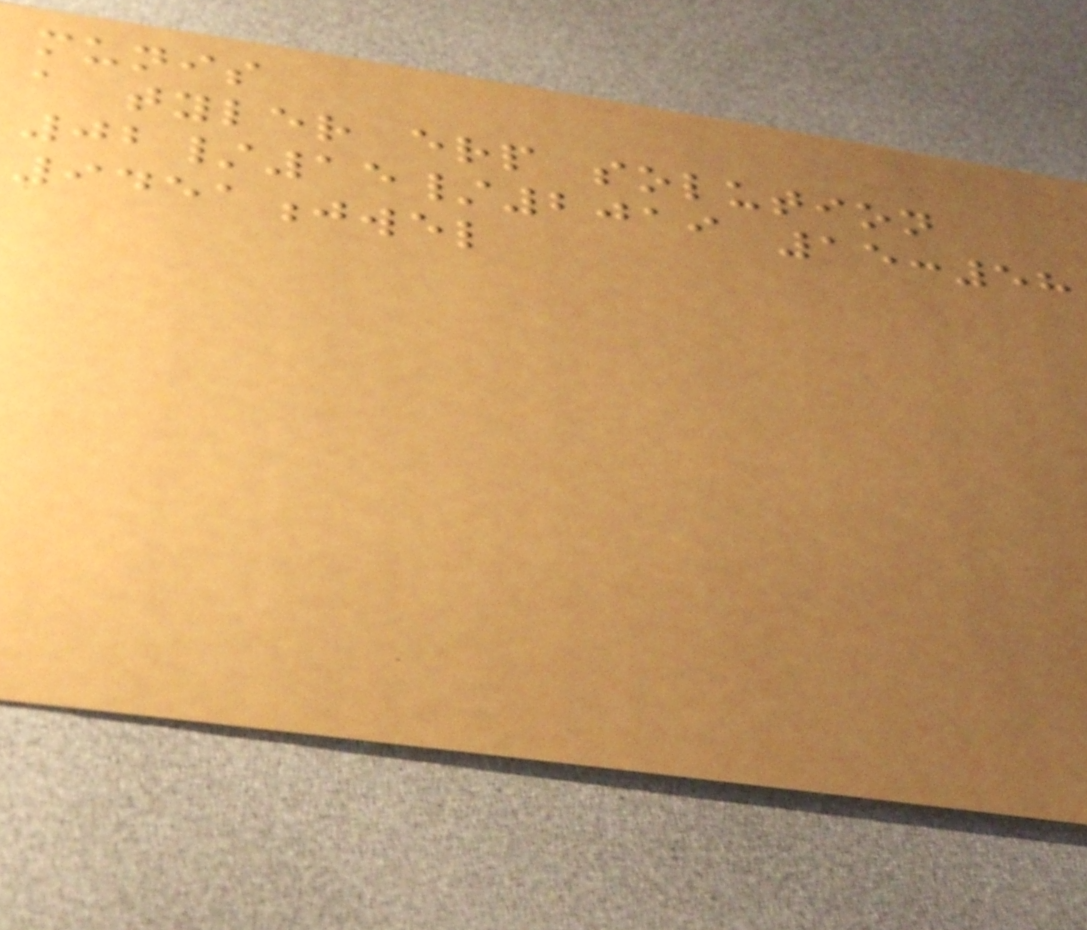munis
a tyler erp solution
02/15/2019 15:58
9451jwel
